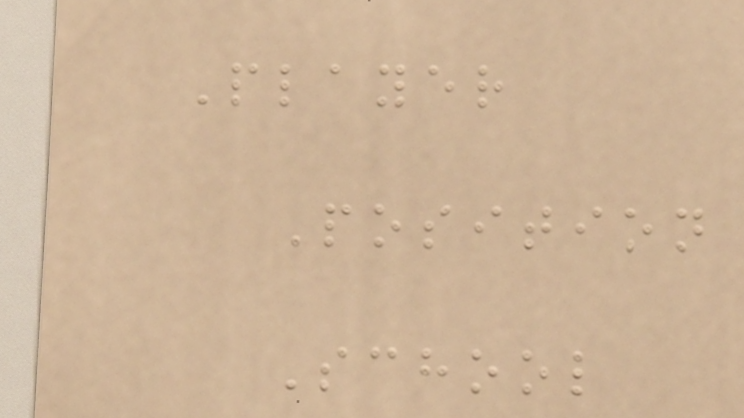Player
Position
School
